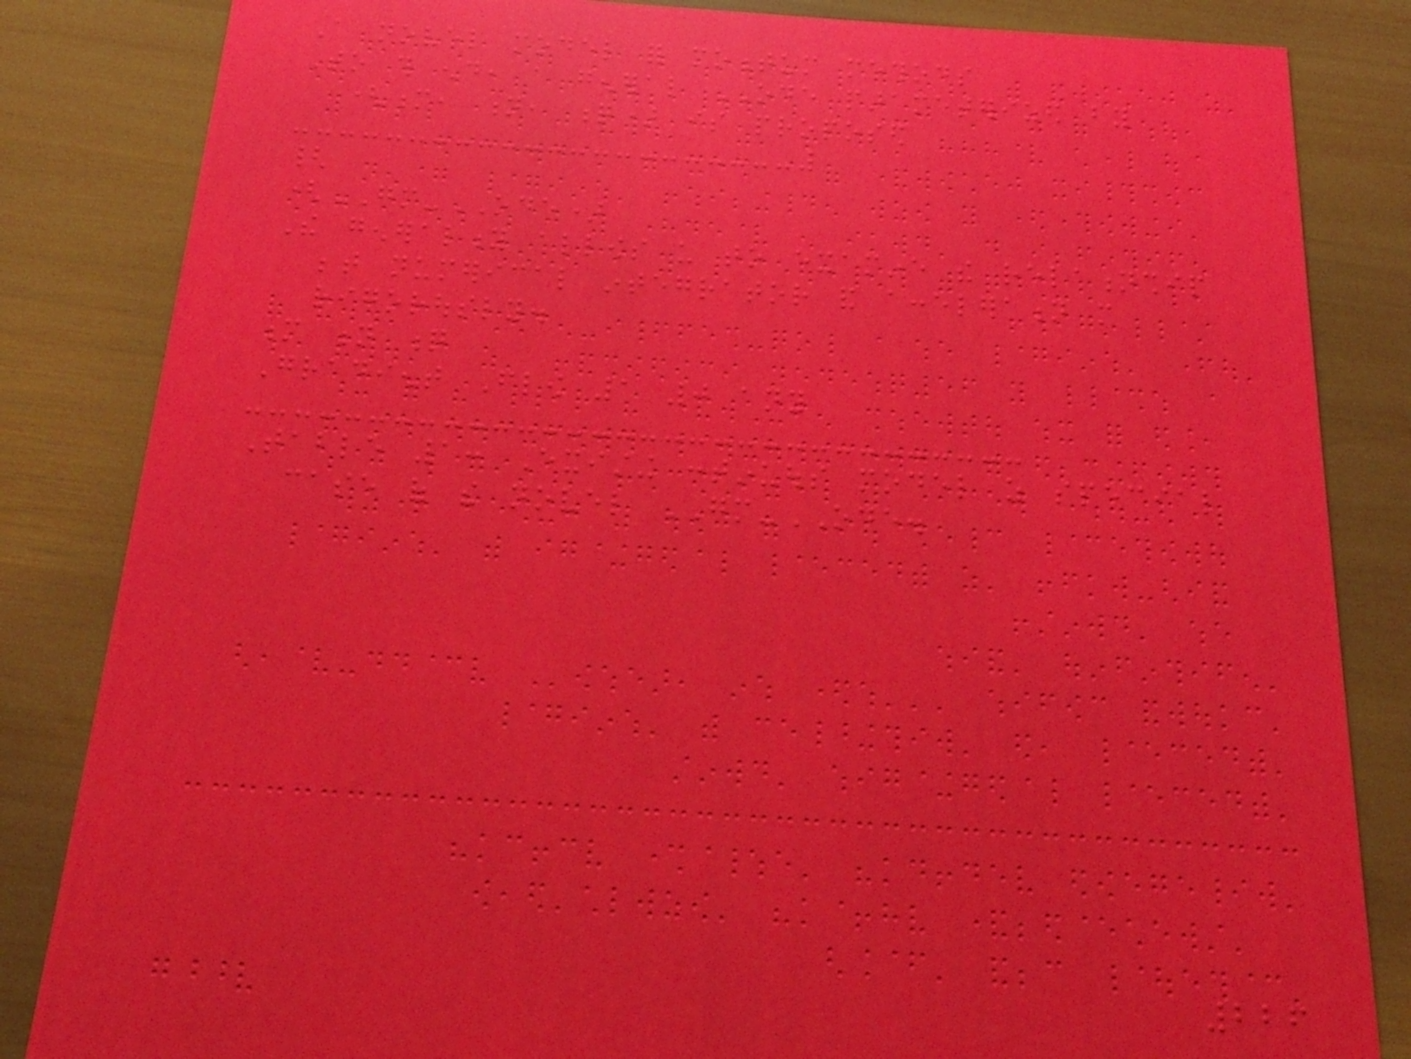A novel model for momentum methods
To this end, a general ODE parameterized by
(m, n, q) is proposed
{
(GM-ODE)
The generality allows us to examine the relationship
between numerical integrator and acceleration more
rigorously.
m n q
Gradient Flow 1 0 any
Table 1: Existing continuous model as special
case of the novel GM-ODE.
226
